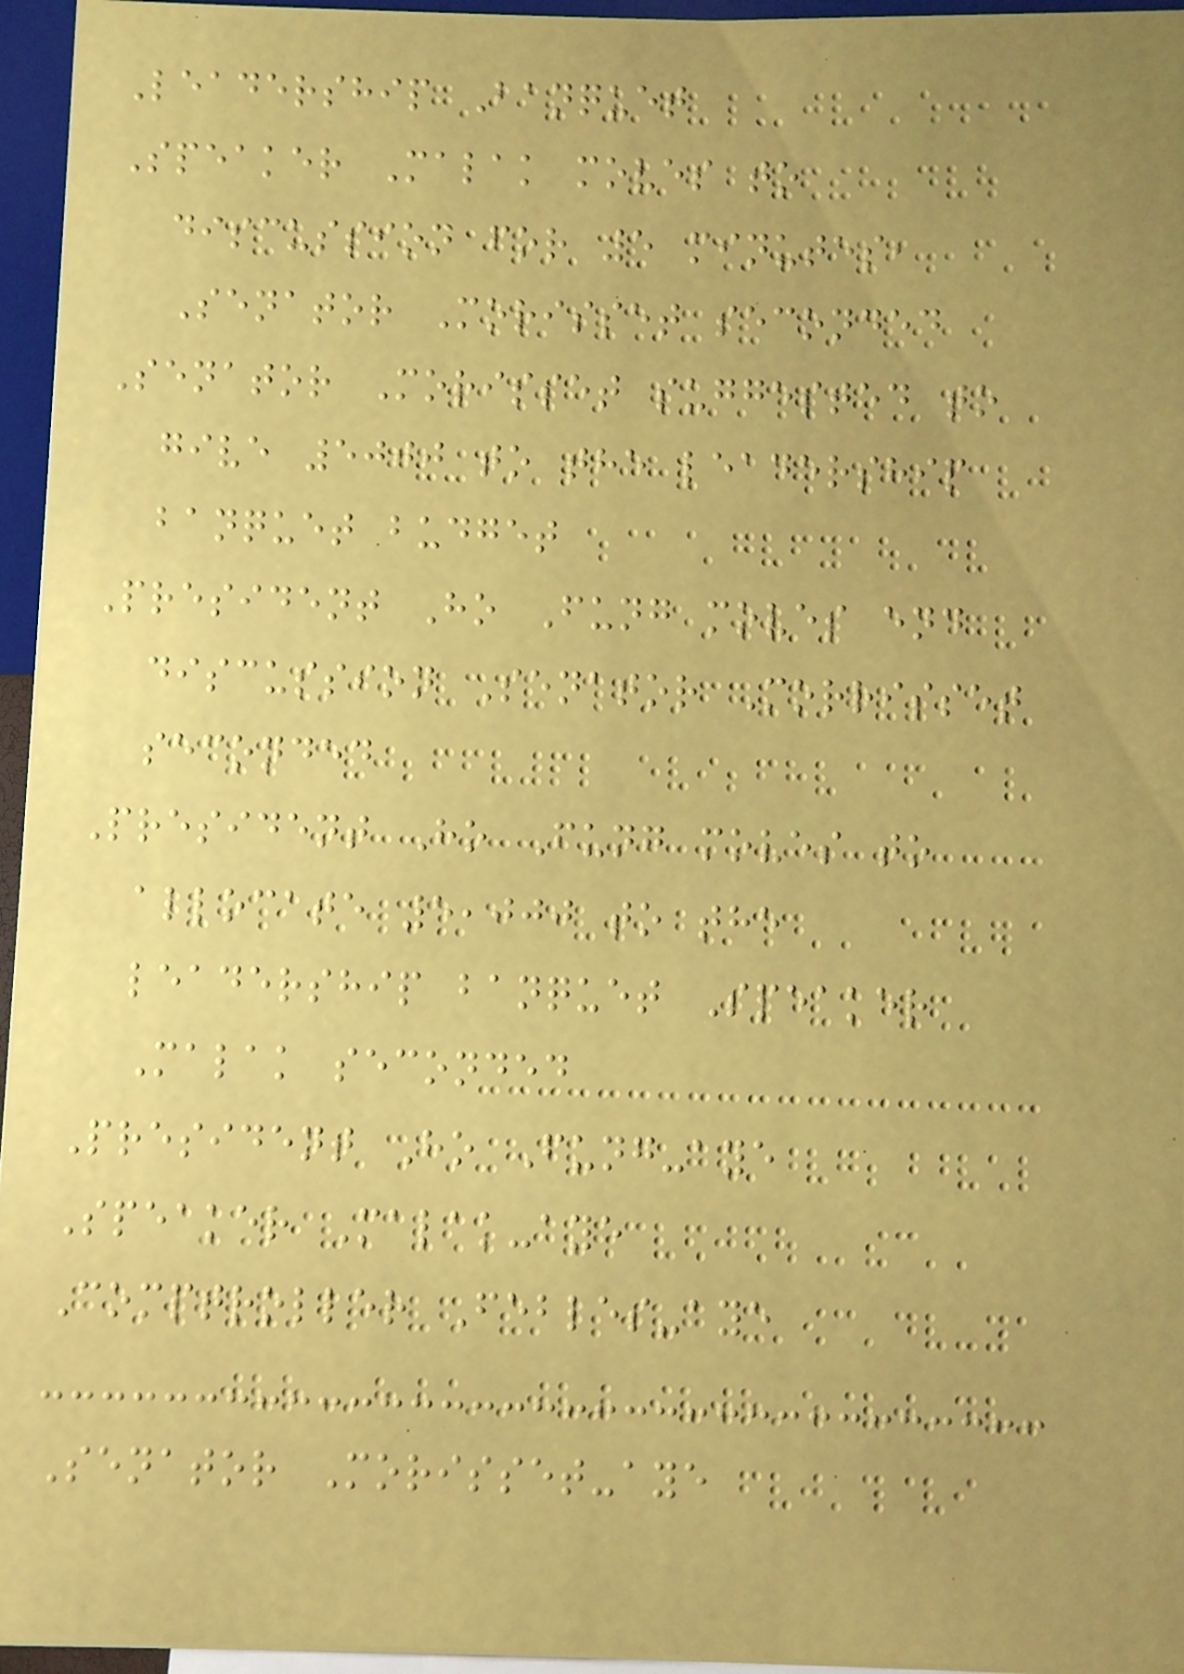Leadership Banquet
Speaker Malak moves to
discussion for 5 minutes,
Senator Morisset seconded
Senator Morisset suggested to
give 5000 to the leadership
banquet budget
President Ho Fung moves end
discussion Senator Morrisset
seconded
President Ho Fung moves to
allocate 5,000 to the
leadership banquet Speaker
Malak seconded
President Ho Fung-aye
Speaker Malak-aye
Comptroller Febles-aye
Senator Morisset-aye
